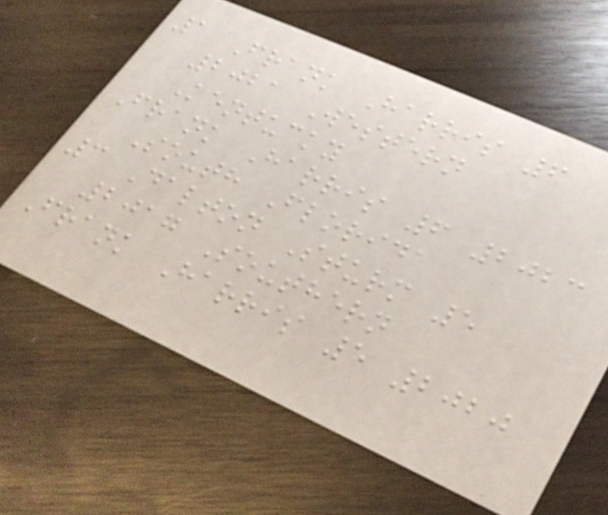1 Frank Harris 6
2021 Western
Kentucky
Frank Harris 6 2023
South Florida
3 Dalton Sturm 5
2017 Southern
Frank Harris 5 2020
